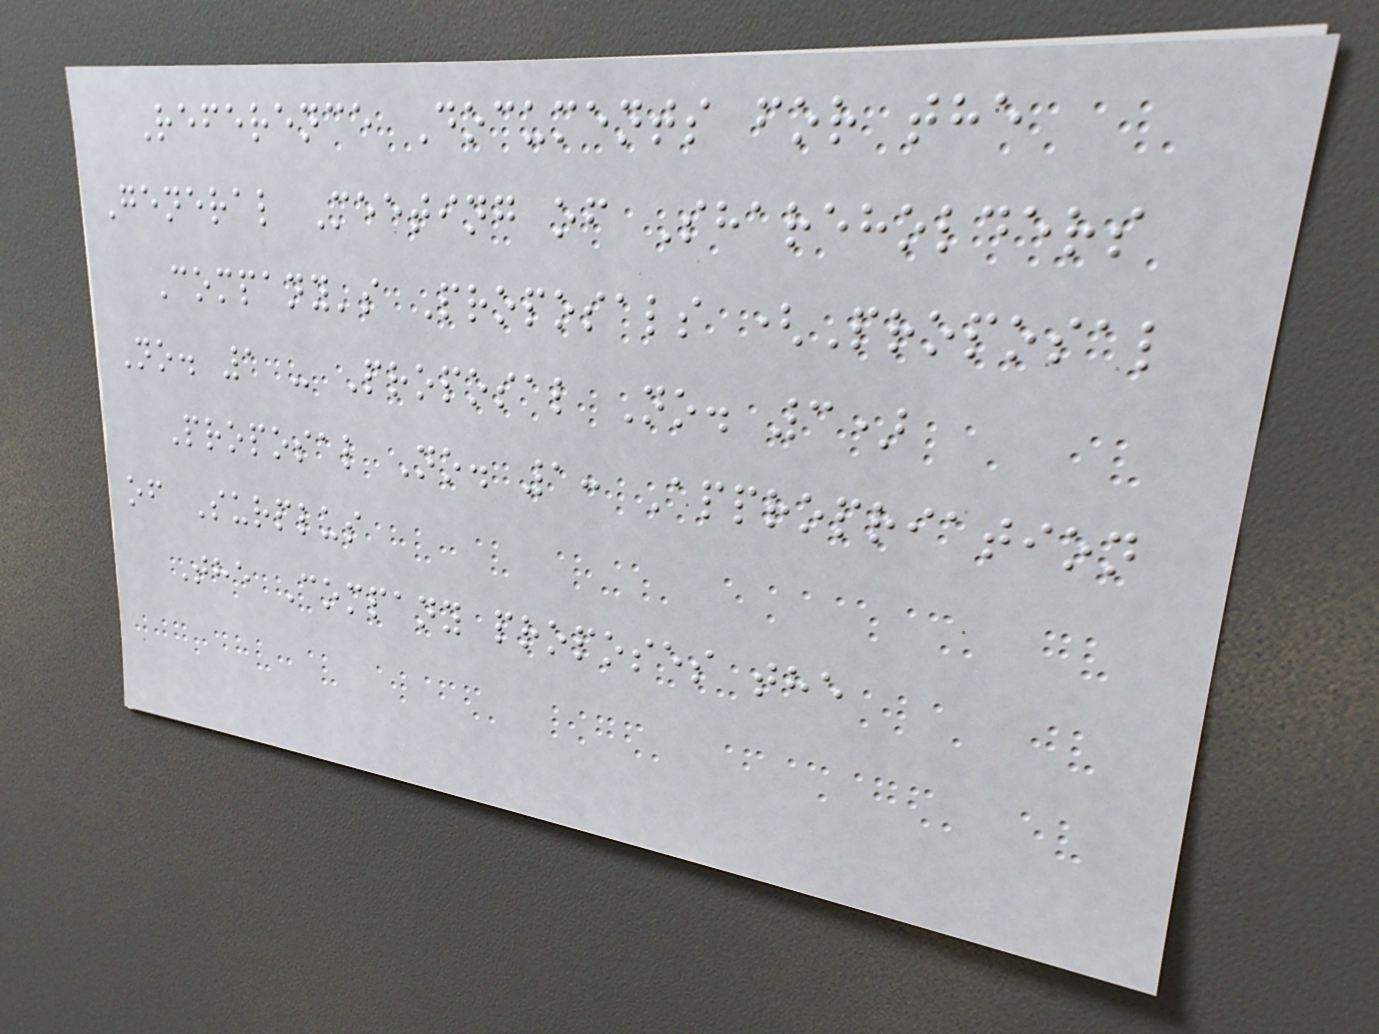Reference Documents for the
General Meeting of Shareholders
Company's Proposals (Proposal
No. 1 - Proposal No. 3)
Proposal No. 1: Appropriation
of Surplus
The Company proposes the
